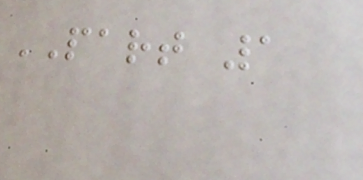PART 1
